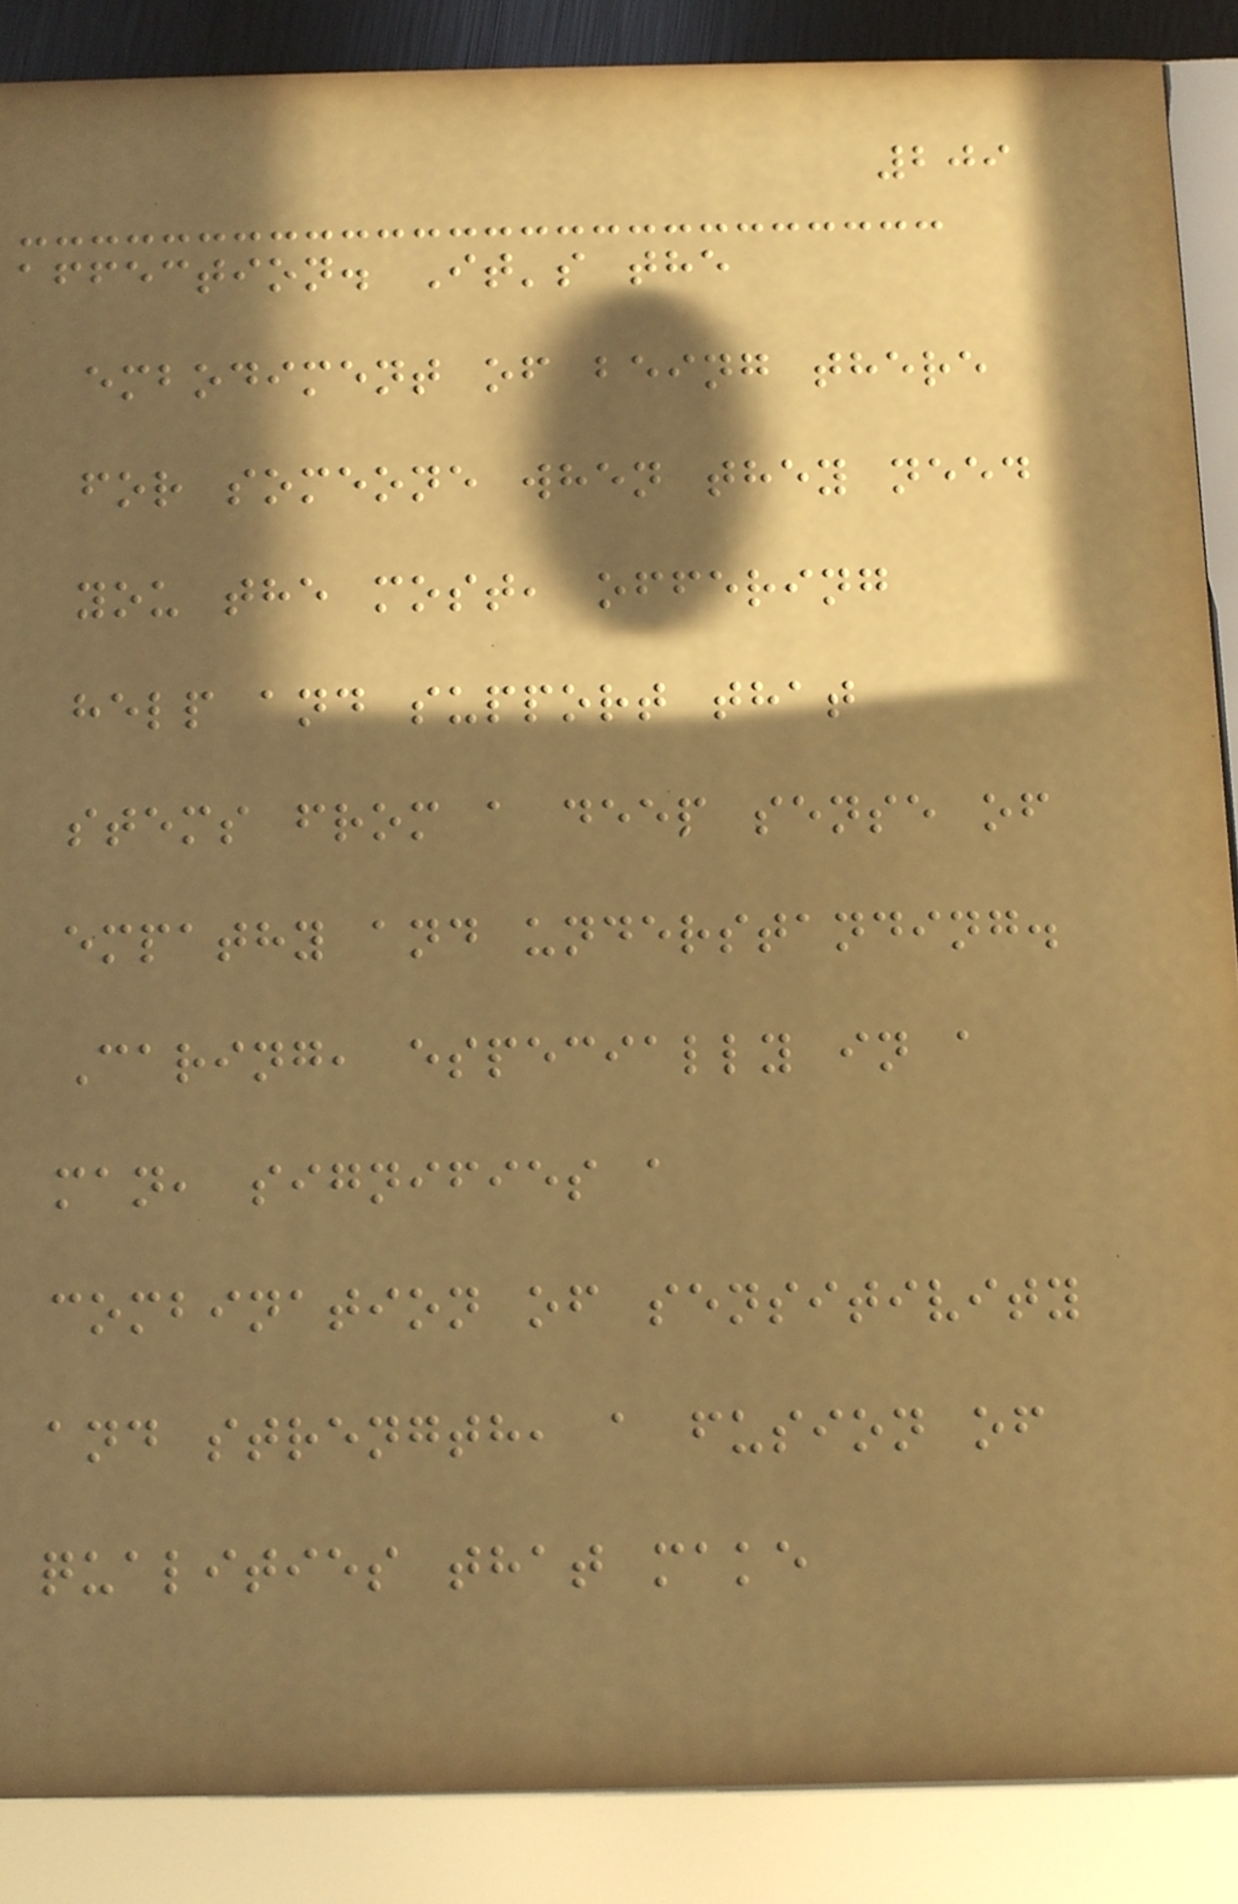209
affection. It's the
embodiment of being there
for someone when they need
you the most, offering
help and support that
stems from a deep sense of
empathy and understanding.
Caring, especially in a
man, signifies a
combination of sensitivity
and strength, a fusion of
qualities that make
